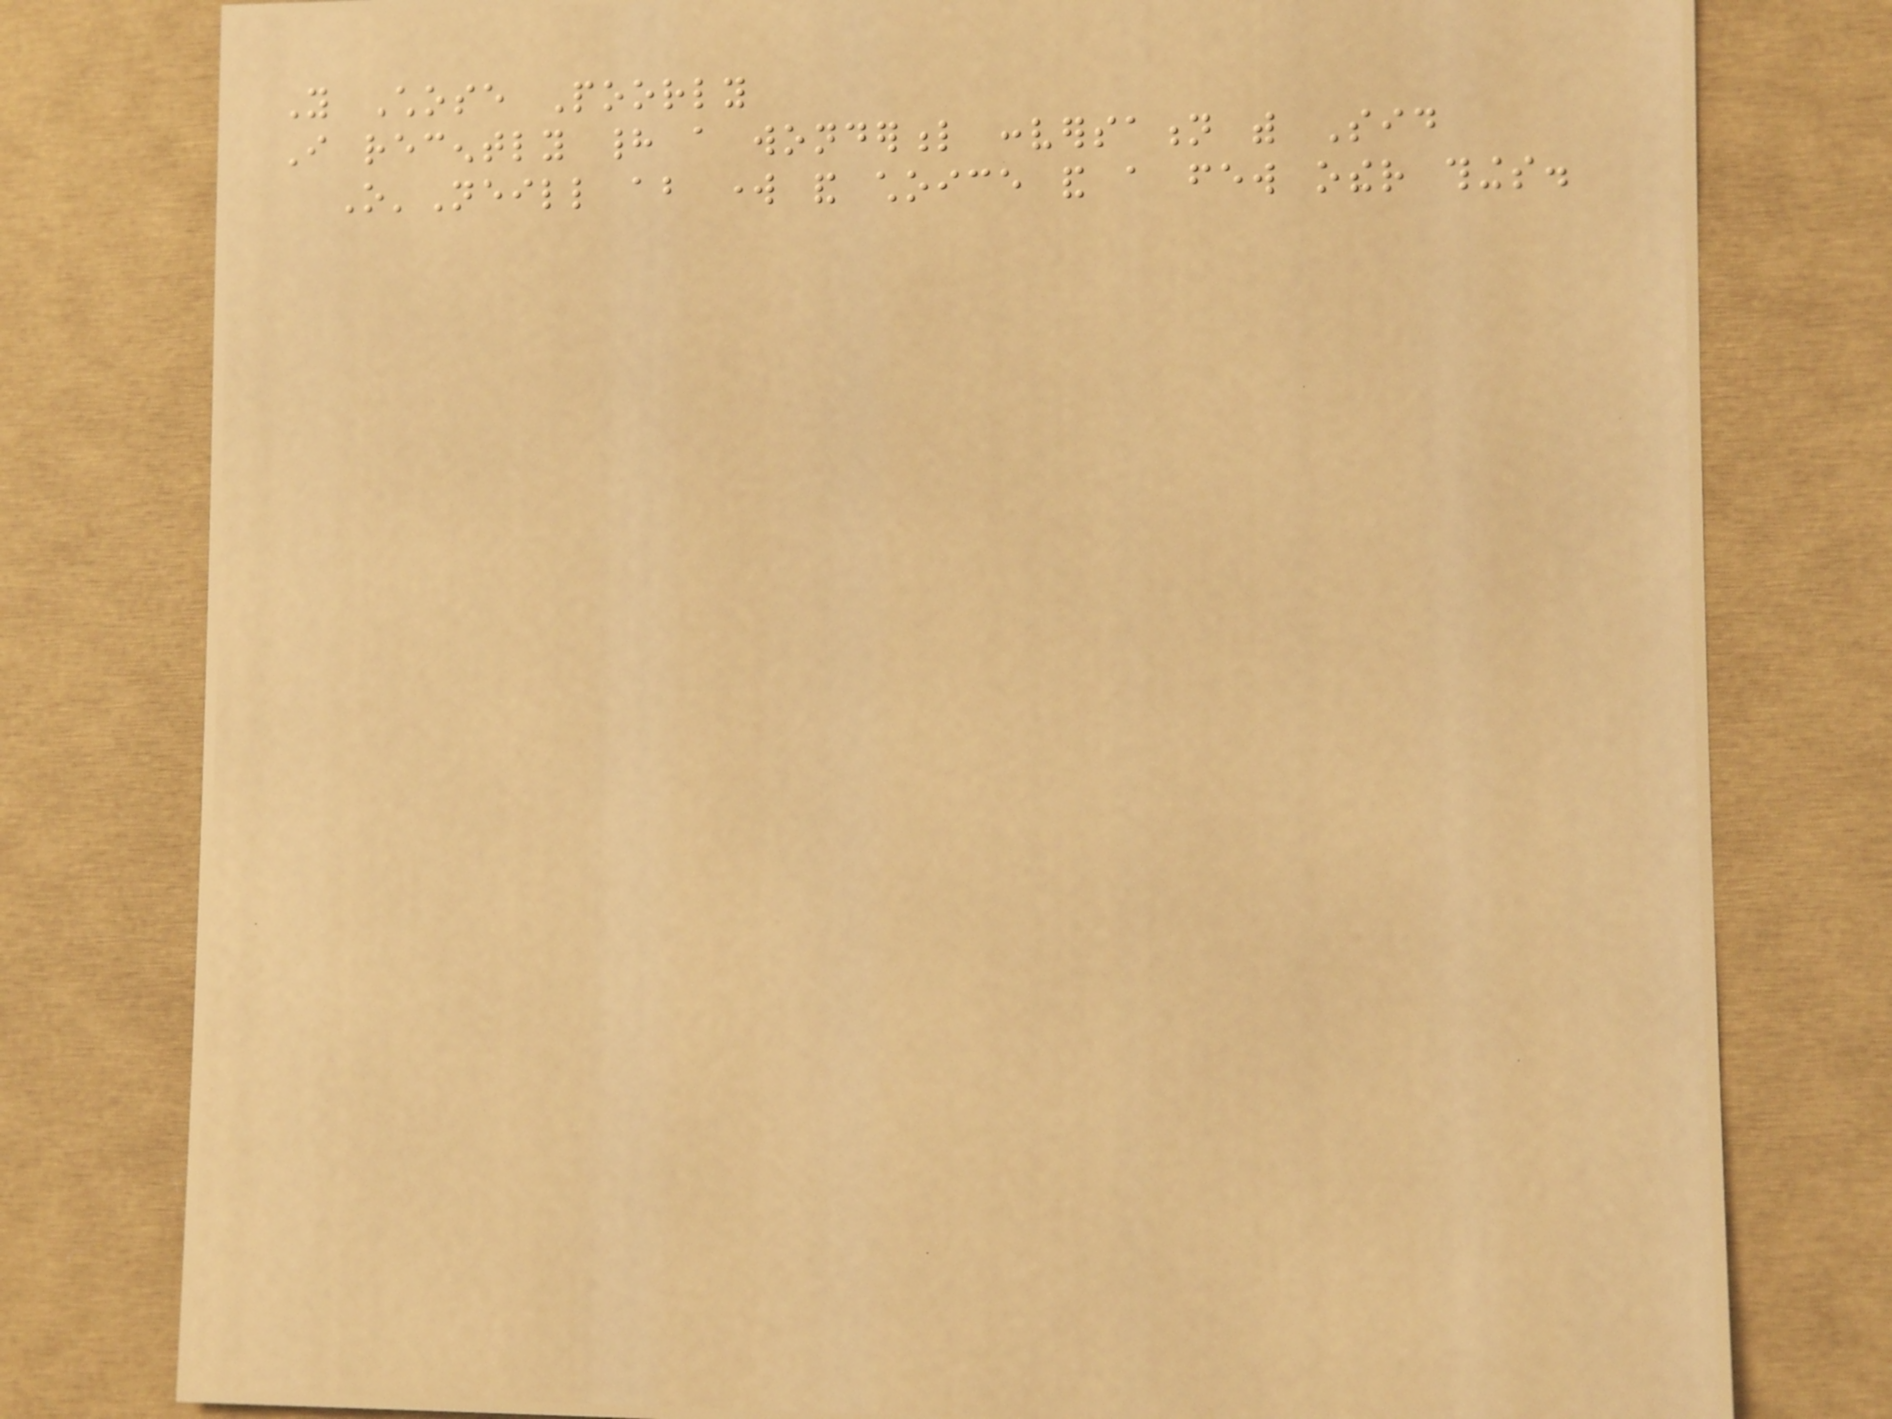You Chose Poorly
I recently had a wonderful conversation with Sid
O'Neill about work and choice and a few other things.
